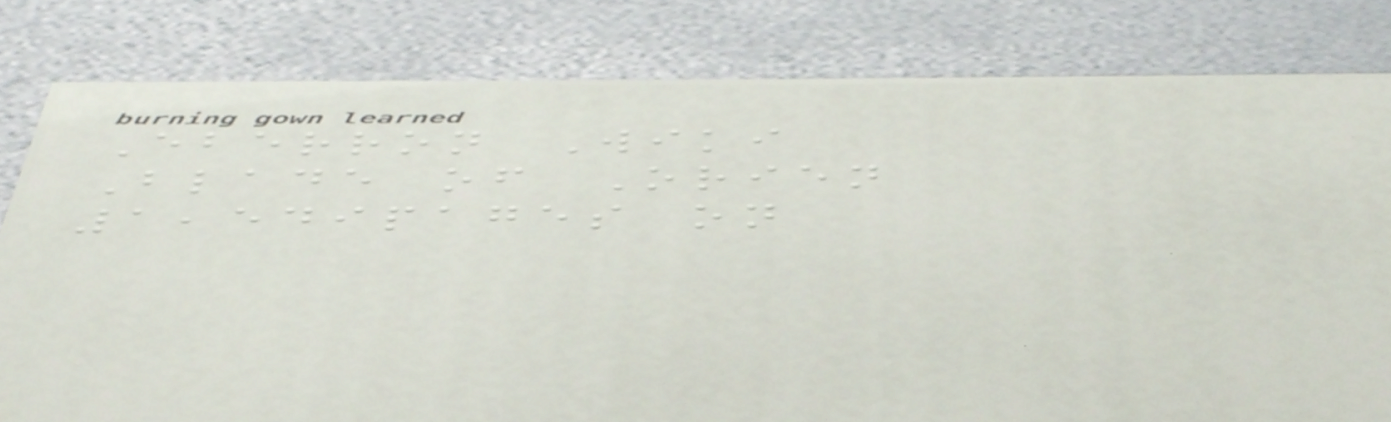Eberron Wiki
Blade of Orien
1,549pages on
